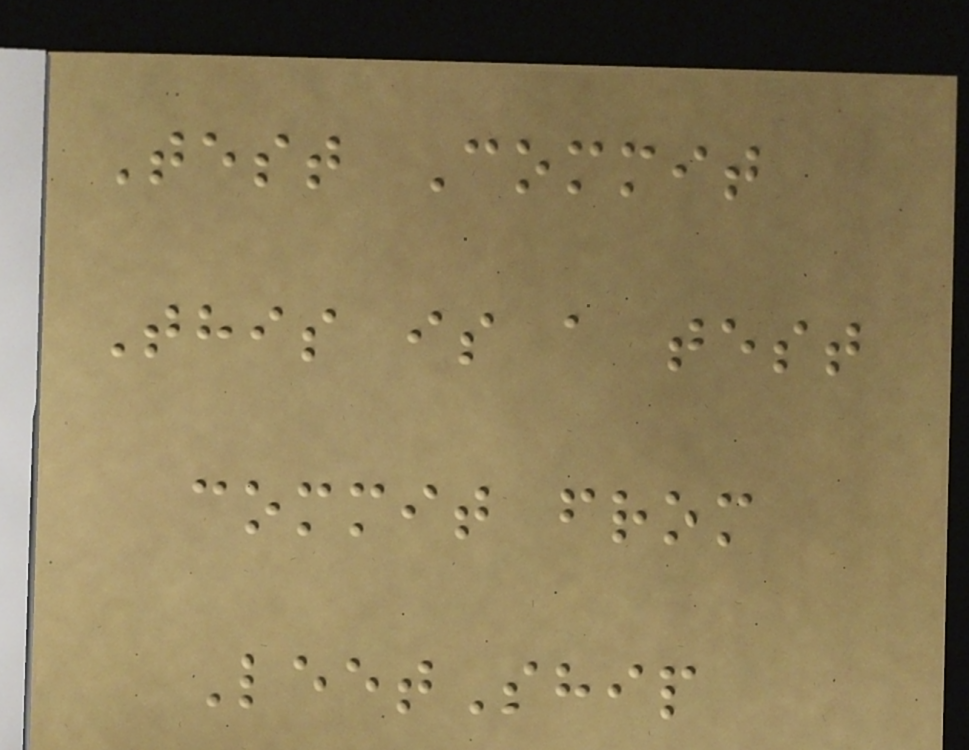Test Commit
This is a test
commit from
LeetShip
